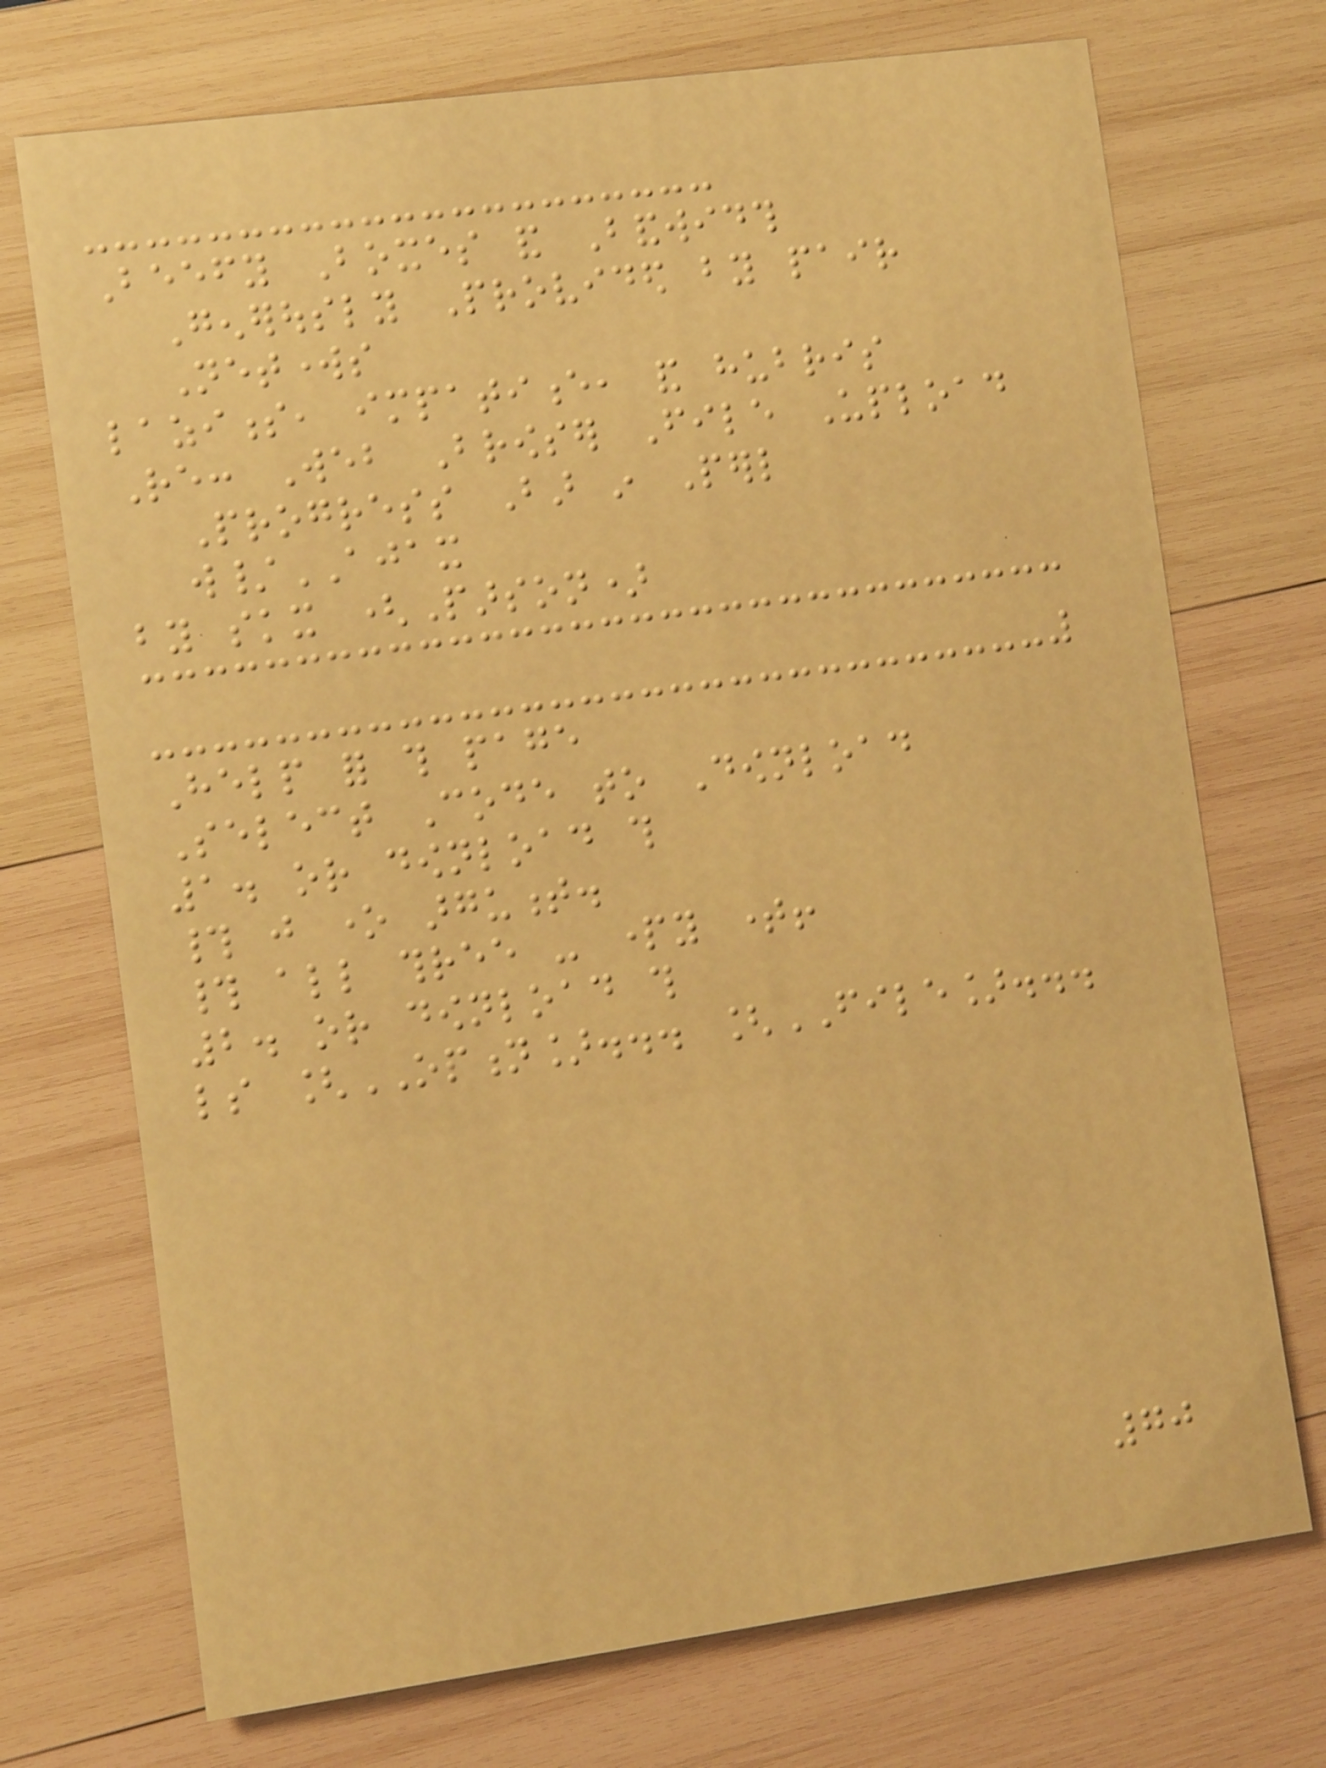Beefy Boxes and Bandwidth
Generously Provided by pair
Networks
laziness, impatience, and hubris
Re: Web Browser File Upload
Progress Bar in Perl
w/AJAX
by skx (Parson)
Help for this page
Select Code to Download
1. or download this
# just one argument.
# all three - party time!
2. or download this
ls [OPTION]... [FILE]...
70
